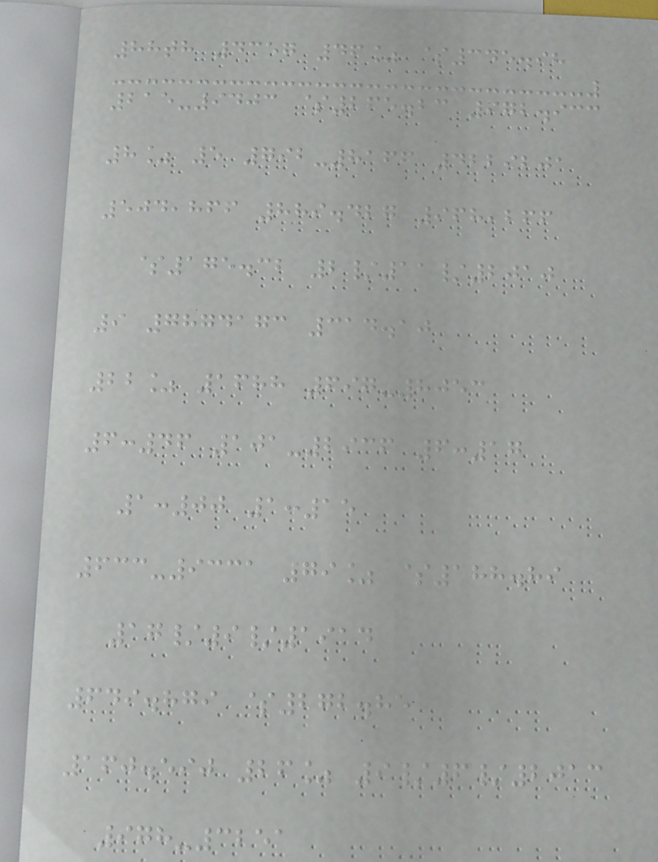88th 4357 46% $345.98
215-9403 $265.23 972.933
8% 5 792-8166 4229201
504,866 889.427 968,266
$175.32 2/11/2010
9 7874173 314.10
22% 1688 697-8053
6:46 101-2936 6:17
1:00 1:15
633-9331 79% $188.89
17/9/1914
649.879 $272.85
160.590 26% 9/6/2013
978-3251
